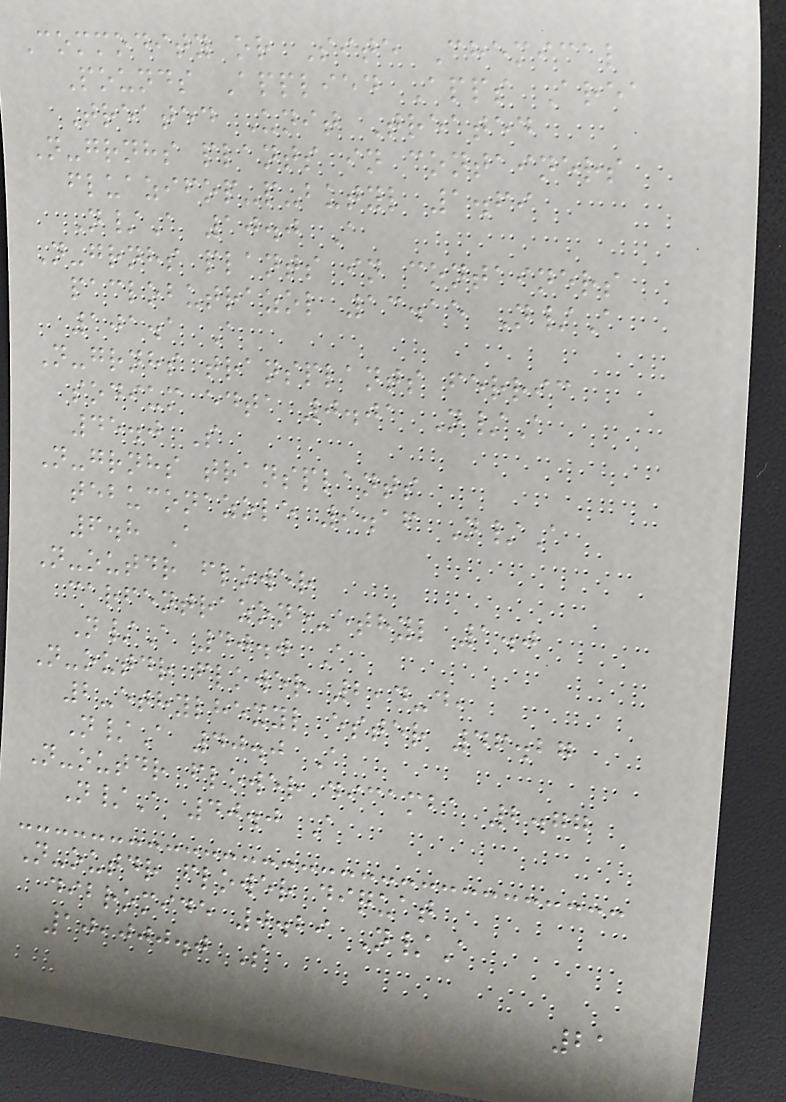Commodity or Site Chemical
Pounds Applied Apps Area
Treated Unit Treated
N-grnhs plants in containers
fluazifop-p-butyl 1.69
N/A 10.0 A
N-grnhs plants in containers
paclobutrazol 13.15 N/A
101.1 A
N-grnhs transplants ferric
sodium edta 0.01 N/A
45.0 S
N-grnhs transplants
tebuconazole 9.16 N/A
6.8 A
N-outdr flower
carfentrazone-ethyl 1.0
N/A 40.0 A
N-outdr flower 2,4-d,
2-ethylhexyl ester 46.27
N/A 40.0 A
N-outdr flower dicamba 2.77
N/A 40.0 A
N-outdr flower diquat
dibromide 0.29 N/A
10,000.0 S
21
